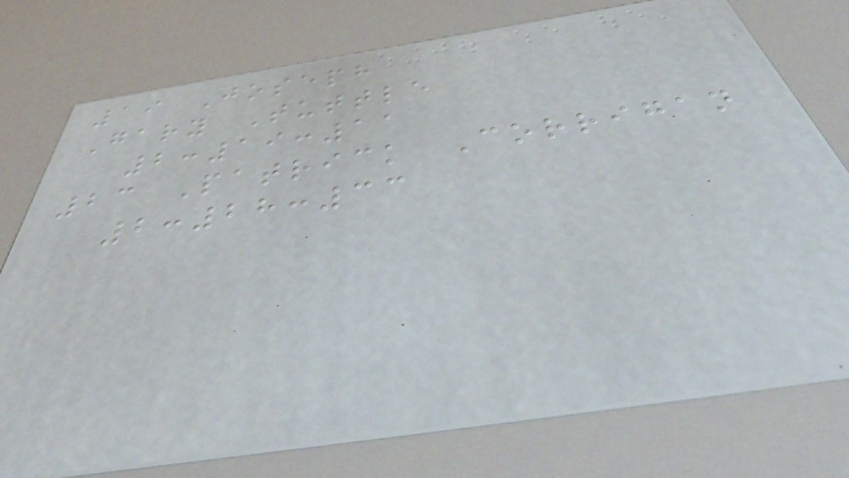19 Joseph
Gary Tuttle
2:19:11
23 Patrick Corrigan
2:28:33
